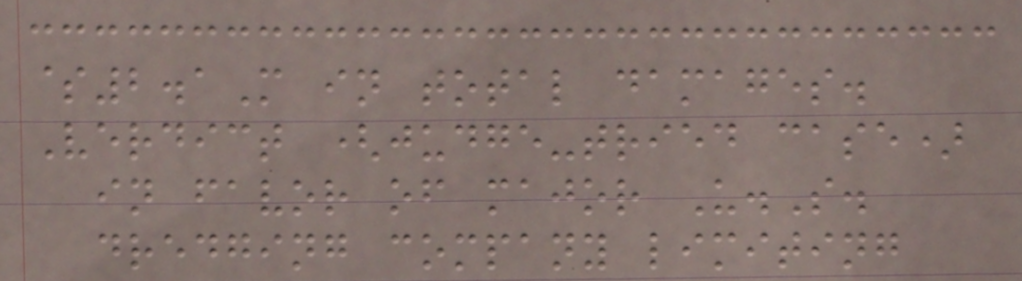$2.1M in total damages.
Verdict (judge-tried case)
in favor of major U.S.
dredging company limiting
